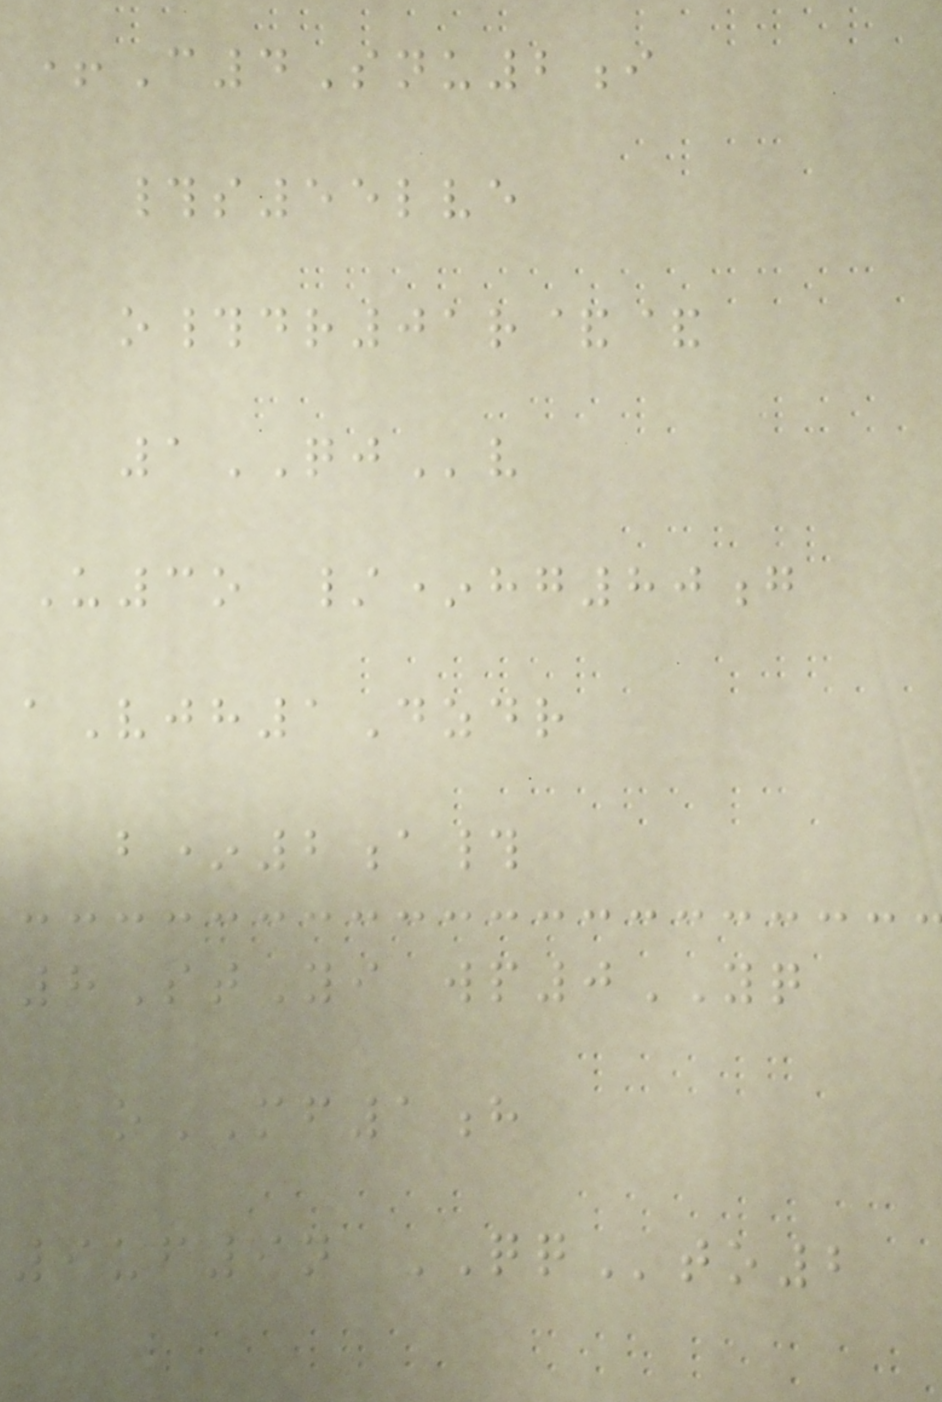+C4Snu2i
#s55lve
o#dr01r&&
1QJv
U3o /*hg80g
aVjh1Dzdr
b*2a#
8StYi wp0YQ
oMF1h
9uf9n QQto2
